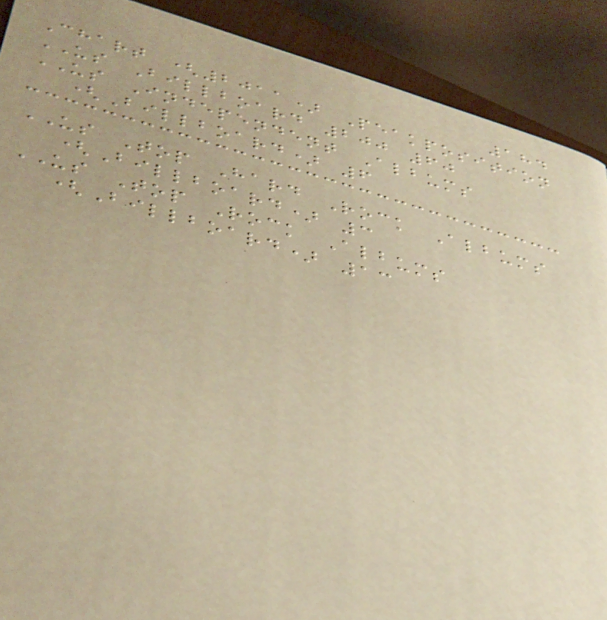184
Chart (2011) Peakposition
US Billboard 200 60
US Independent Albums
(Billboard) 6
US Top Hard Rock Albums
(Billboard) 3
US Top Rock Albums
(Billboard) 13
